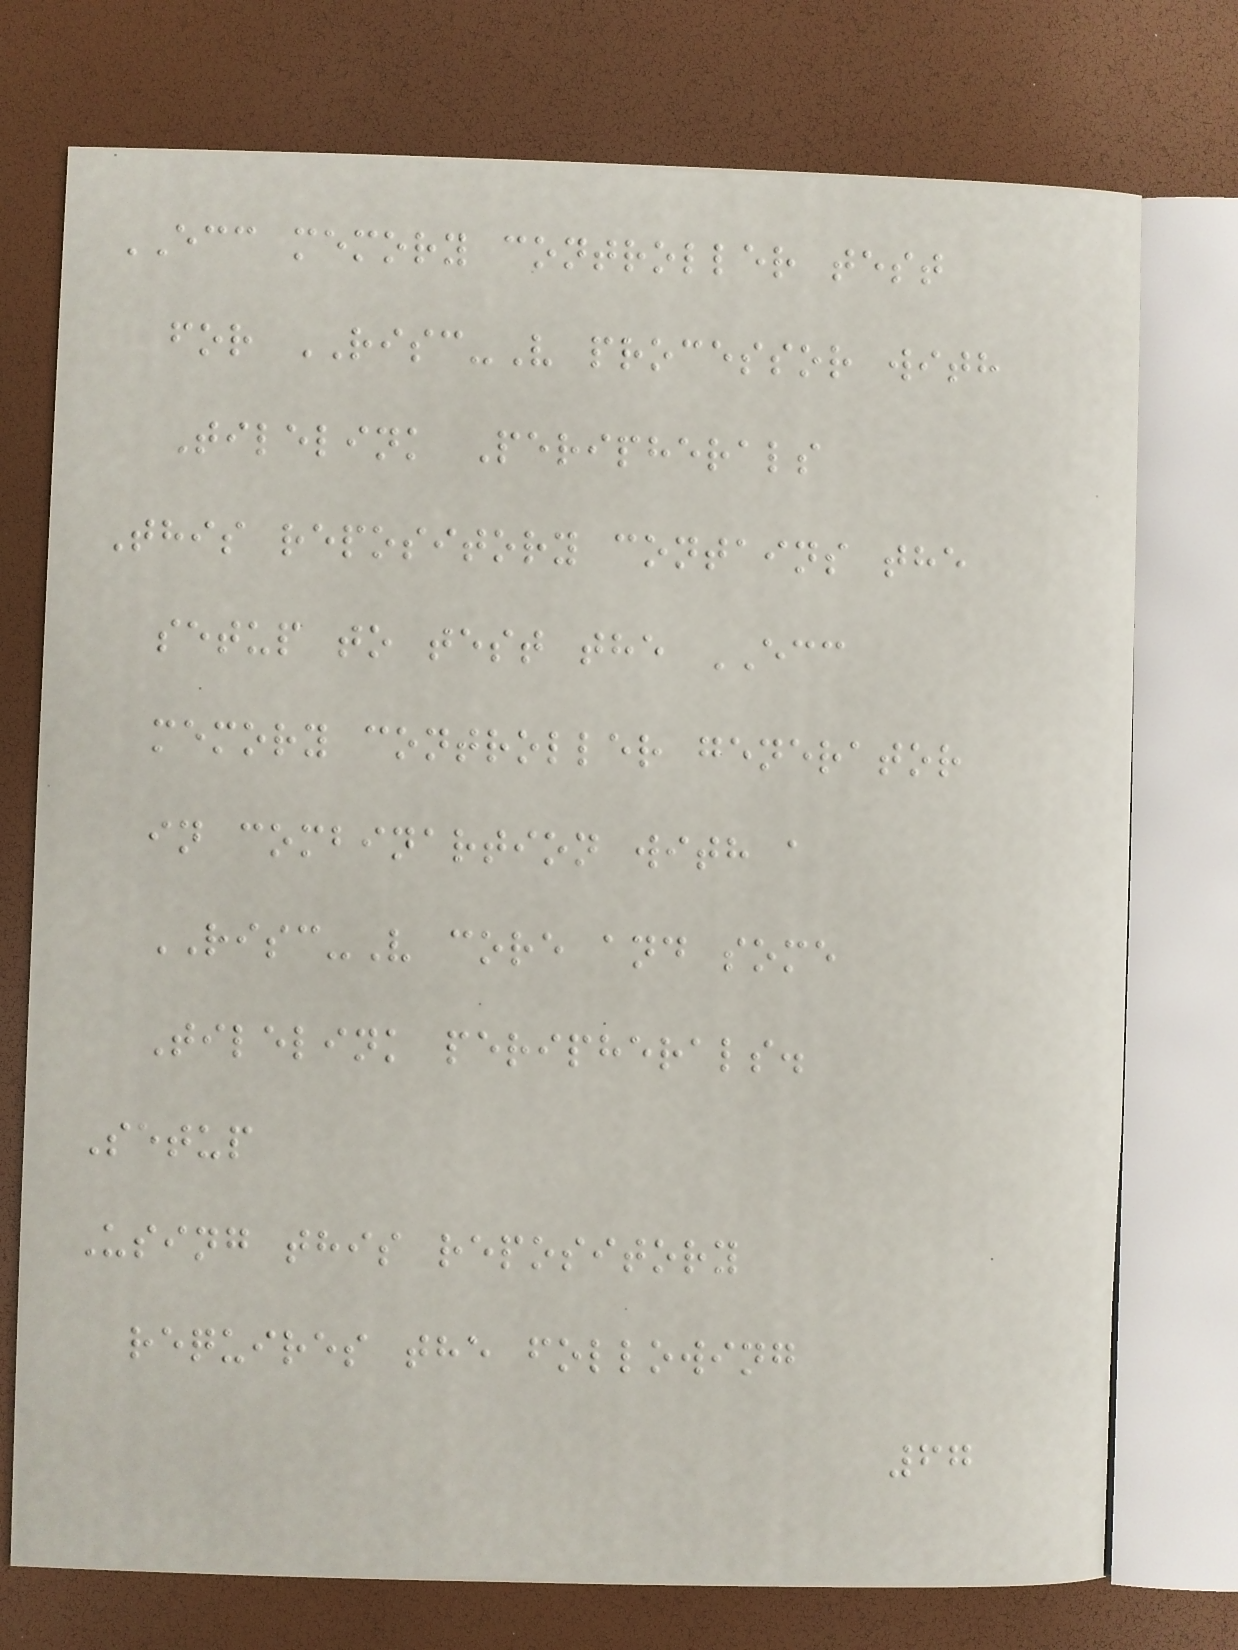ECC memory controller test
for RISC-V processor with
Tilelink Peripherals
This repository contains the
setup to test the ECC
memory controller generator
in combinartion with a
RISC-V core and some
Tilelink peripherals.
Setup
Using this repository
requires the following
67
